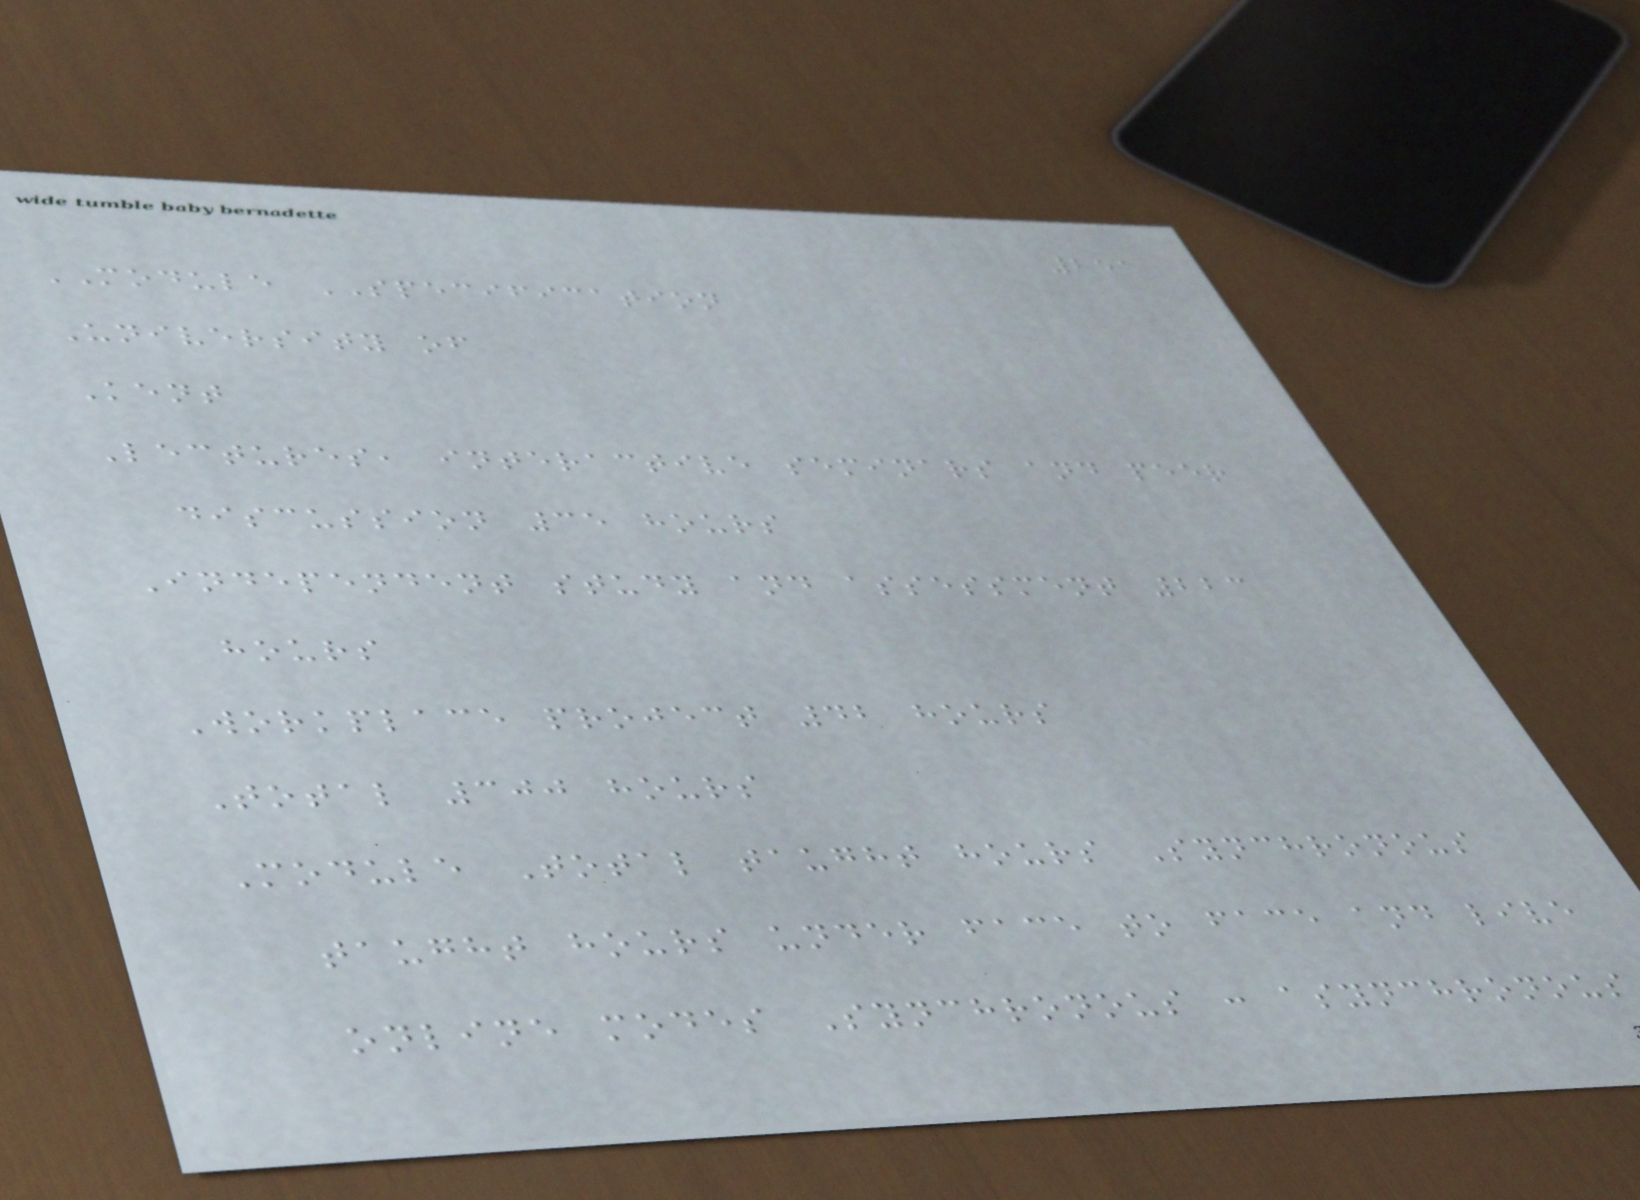251
MODULE SPECIFICATION
University of
Kent
Lectures, interactive seminars and peer
discussion 35 hours
Independent study and assessment 223
hours
Workplace project 42 hours
Total 300 hours
Module Total taught hours Synchronous
taught hours under face to face and live
online modes Synchronous : asynchronous
